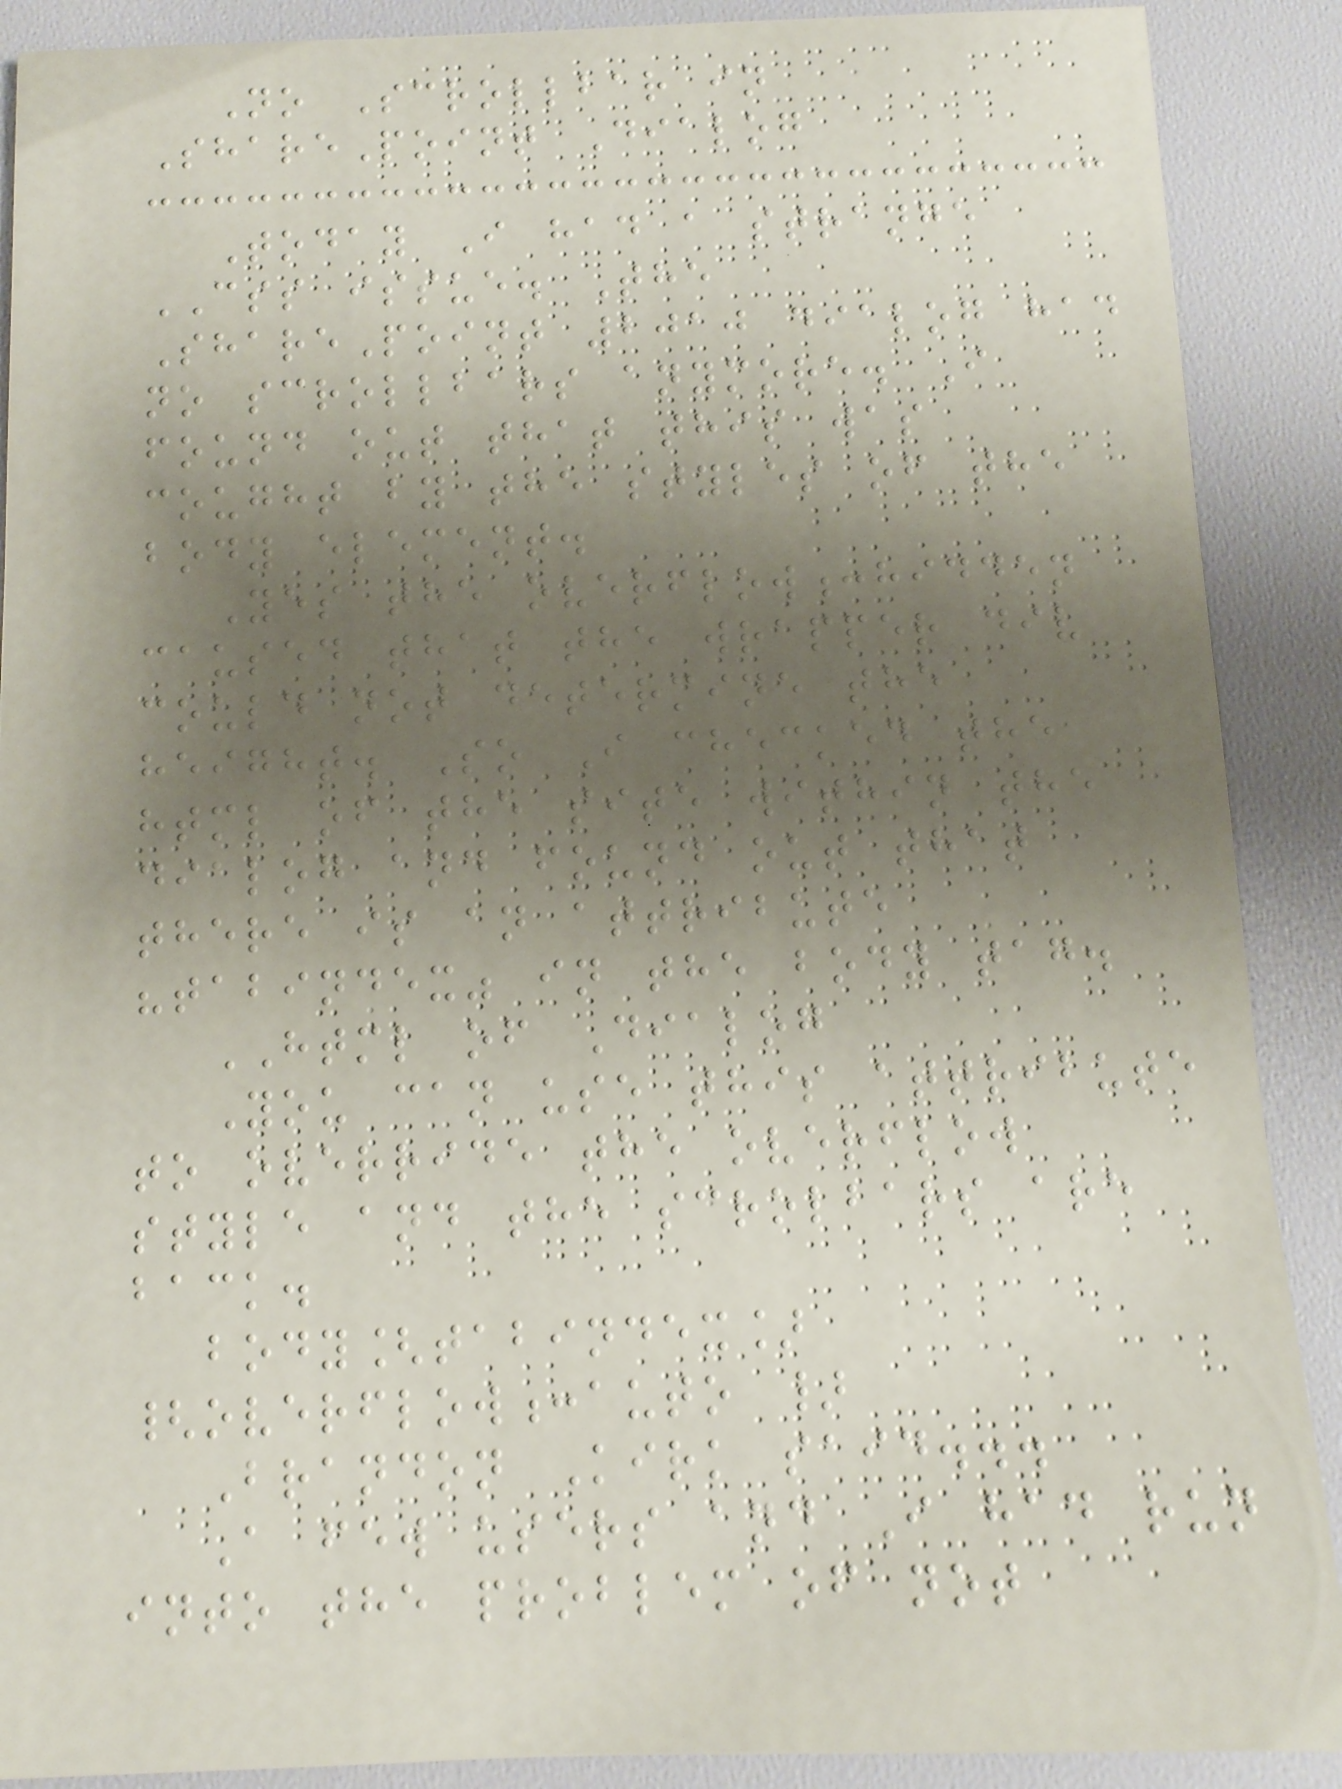No Scrollbar in
SharePoint Dialog
Today I had a strange
CSS issue. The
SharePoint 2010 dialog had
no scrollbars anymore. I
found out that this was
cought by the styles of the
body element.
Yes the overflow:hidden
caused that the wrapper div
could not determine the
height. So I checked the
html of the site within the
dialog and found out that
there is an attribute
"tabindex" in the body tag.
HTML of Dialog
You can use this attribute
to override the overflow
style and the scrolbars are
back.
body[tabindex]
{overflow:auto }
Brandon Kirk said...
A few users and I had run
into the problem of not
